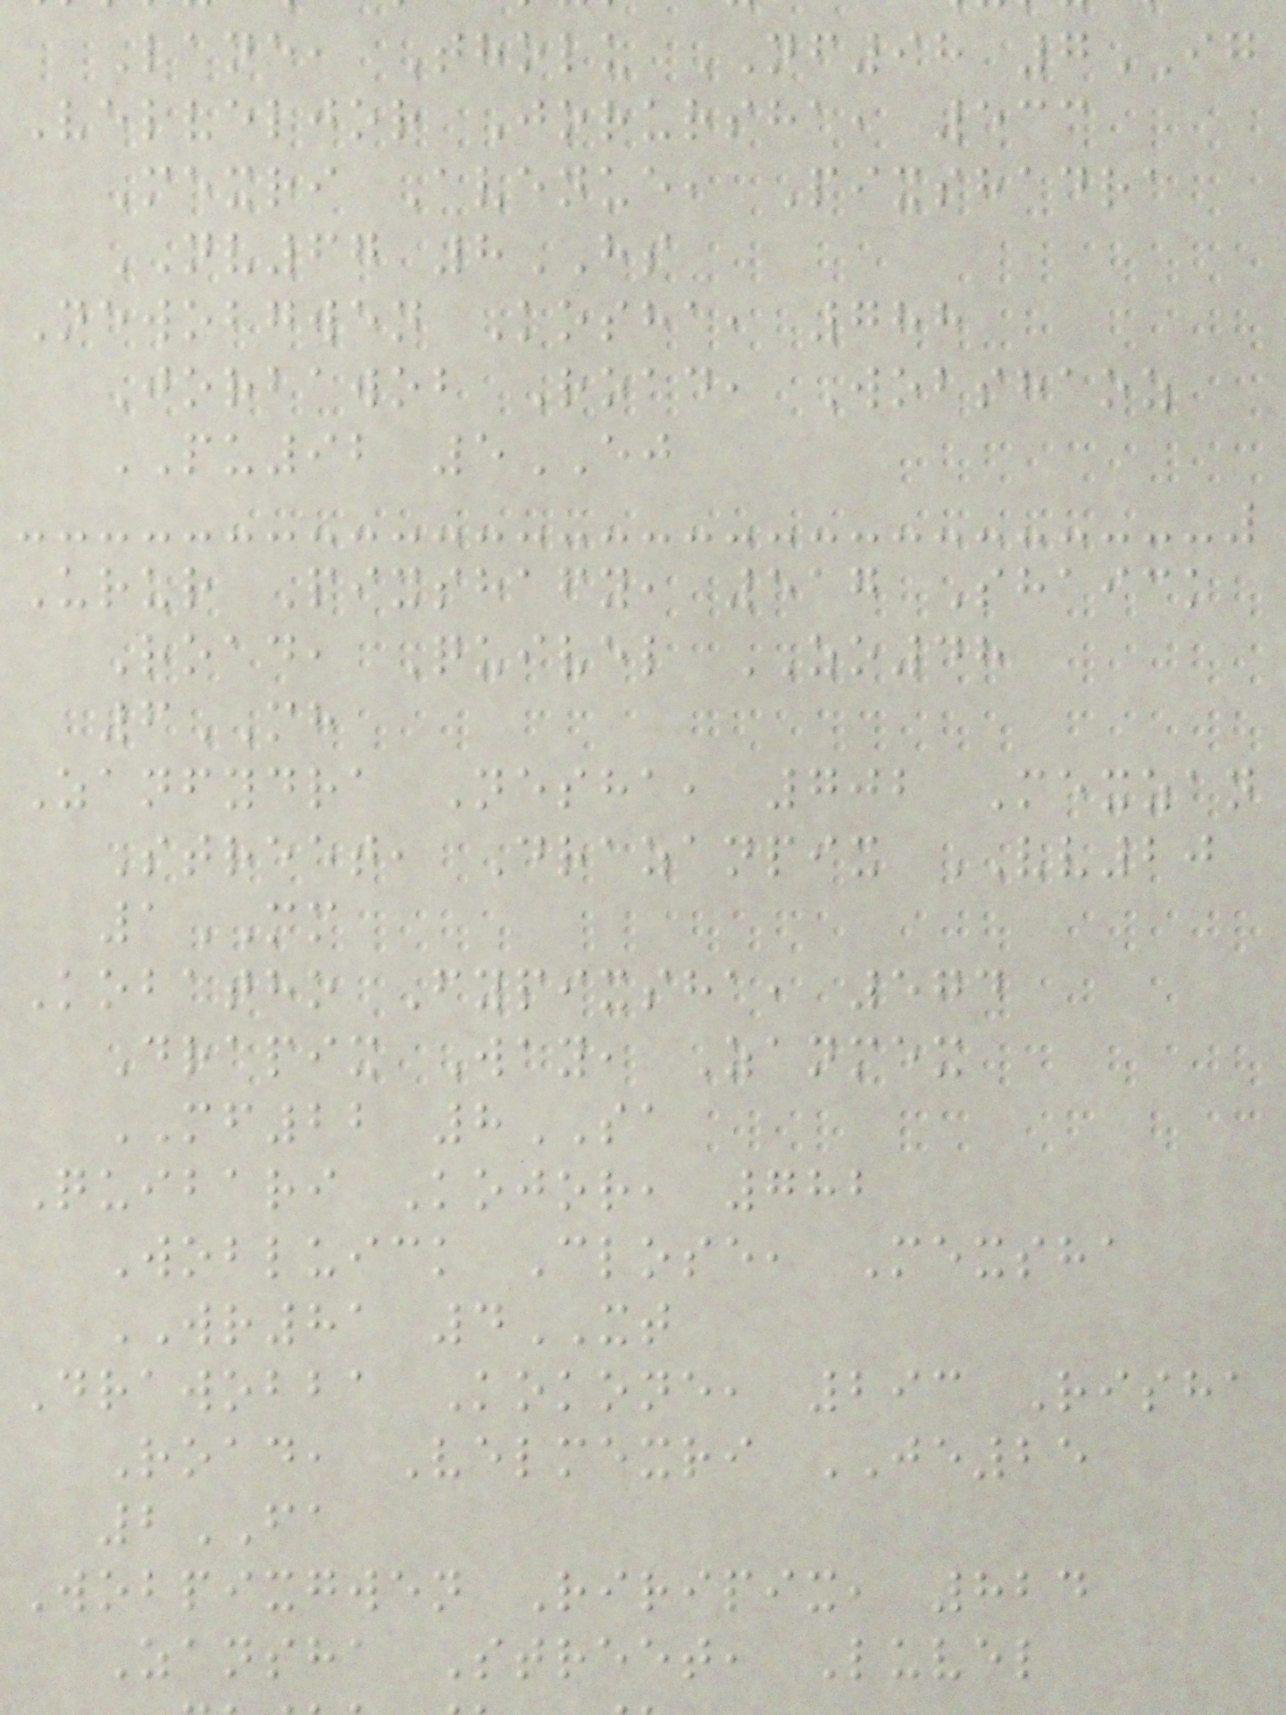Lane, Tholu NF98 7IG
Velveljor Jorursha, 533
Mexri Avenue, Pixshadra
NV67 8HS
Newobgwen Kosha, 788
Jorbawob Road, Wobshaoz
PU92 5EJ
Urur Pixshafy, 517 Shaick
Road, Quivel ZO48
6MH
Zanfydra Nesha, 702 Mexzan
Street, Drazanpix VV20
1MM
Kobatho Fypixsha, 574
Drapix Way, Zanmex
MF22 8SA
Quibari Kojor, 782
Wobluick Close, Mexsha
WR81 4XT
Drawobba Kokone, 293 Risha
Road, Velmexri JE25
2FA
Wobpixgwen Riripix, 824
Zansha Street, Luvel
